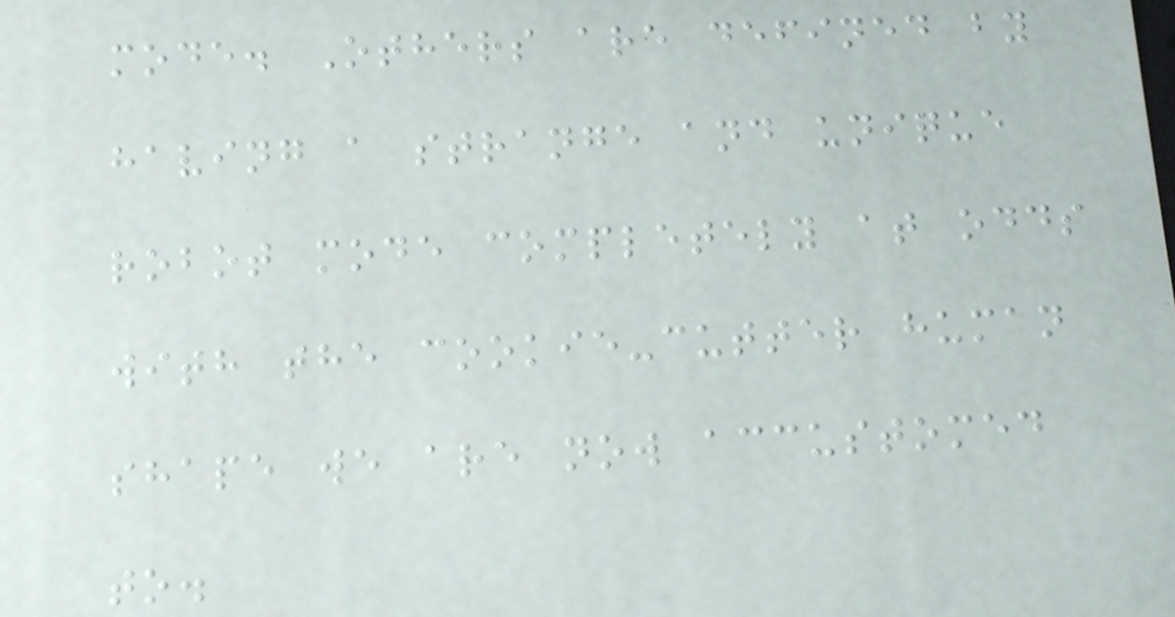mode. Others are defined by
having a strange and unique
robot mode completely at odds
with the cookie-cutter human
shape we are now accustomed
to.
